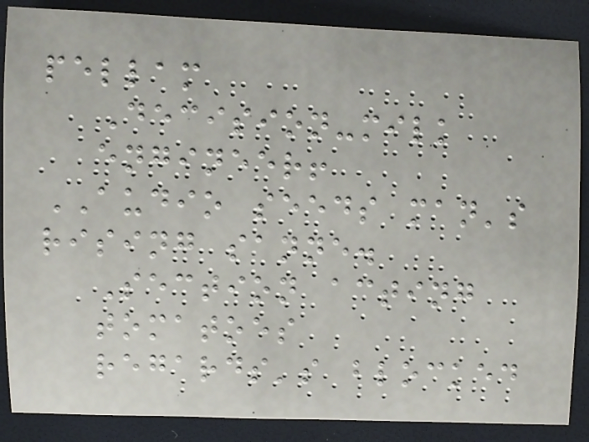pellam
Decision-milk
engineer!
AUDIO seeds man's
rising sanne.
Section acting
tomatoes
regards's blocked
